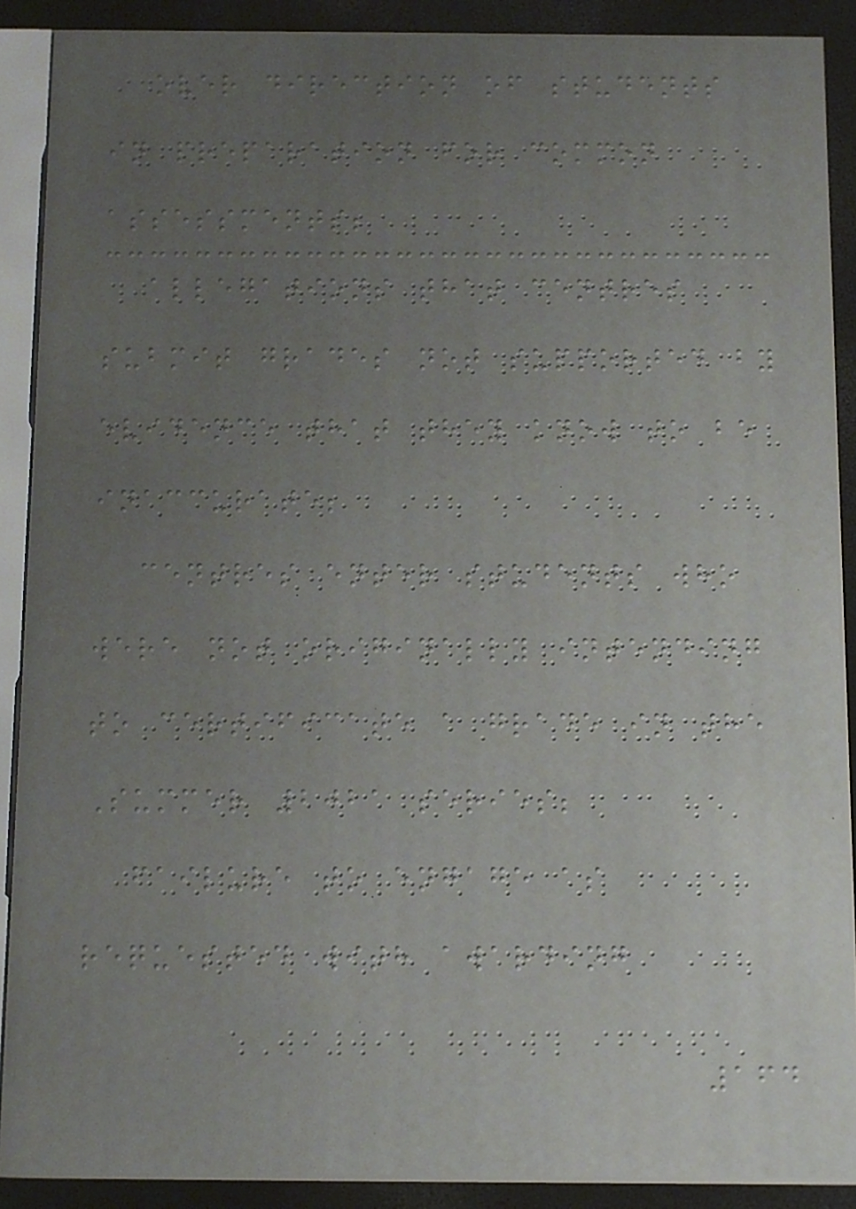over direction of students
in preparation for common
assessments;
allegations that centres
submit grades not supported by
evidence that they know to be
inaccurate;
centres enter students who
were not originally intending
to certificate a grade in the
Summer 2021 series;
failure to engage as
requested with awarding
164
